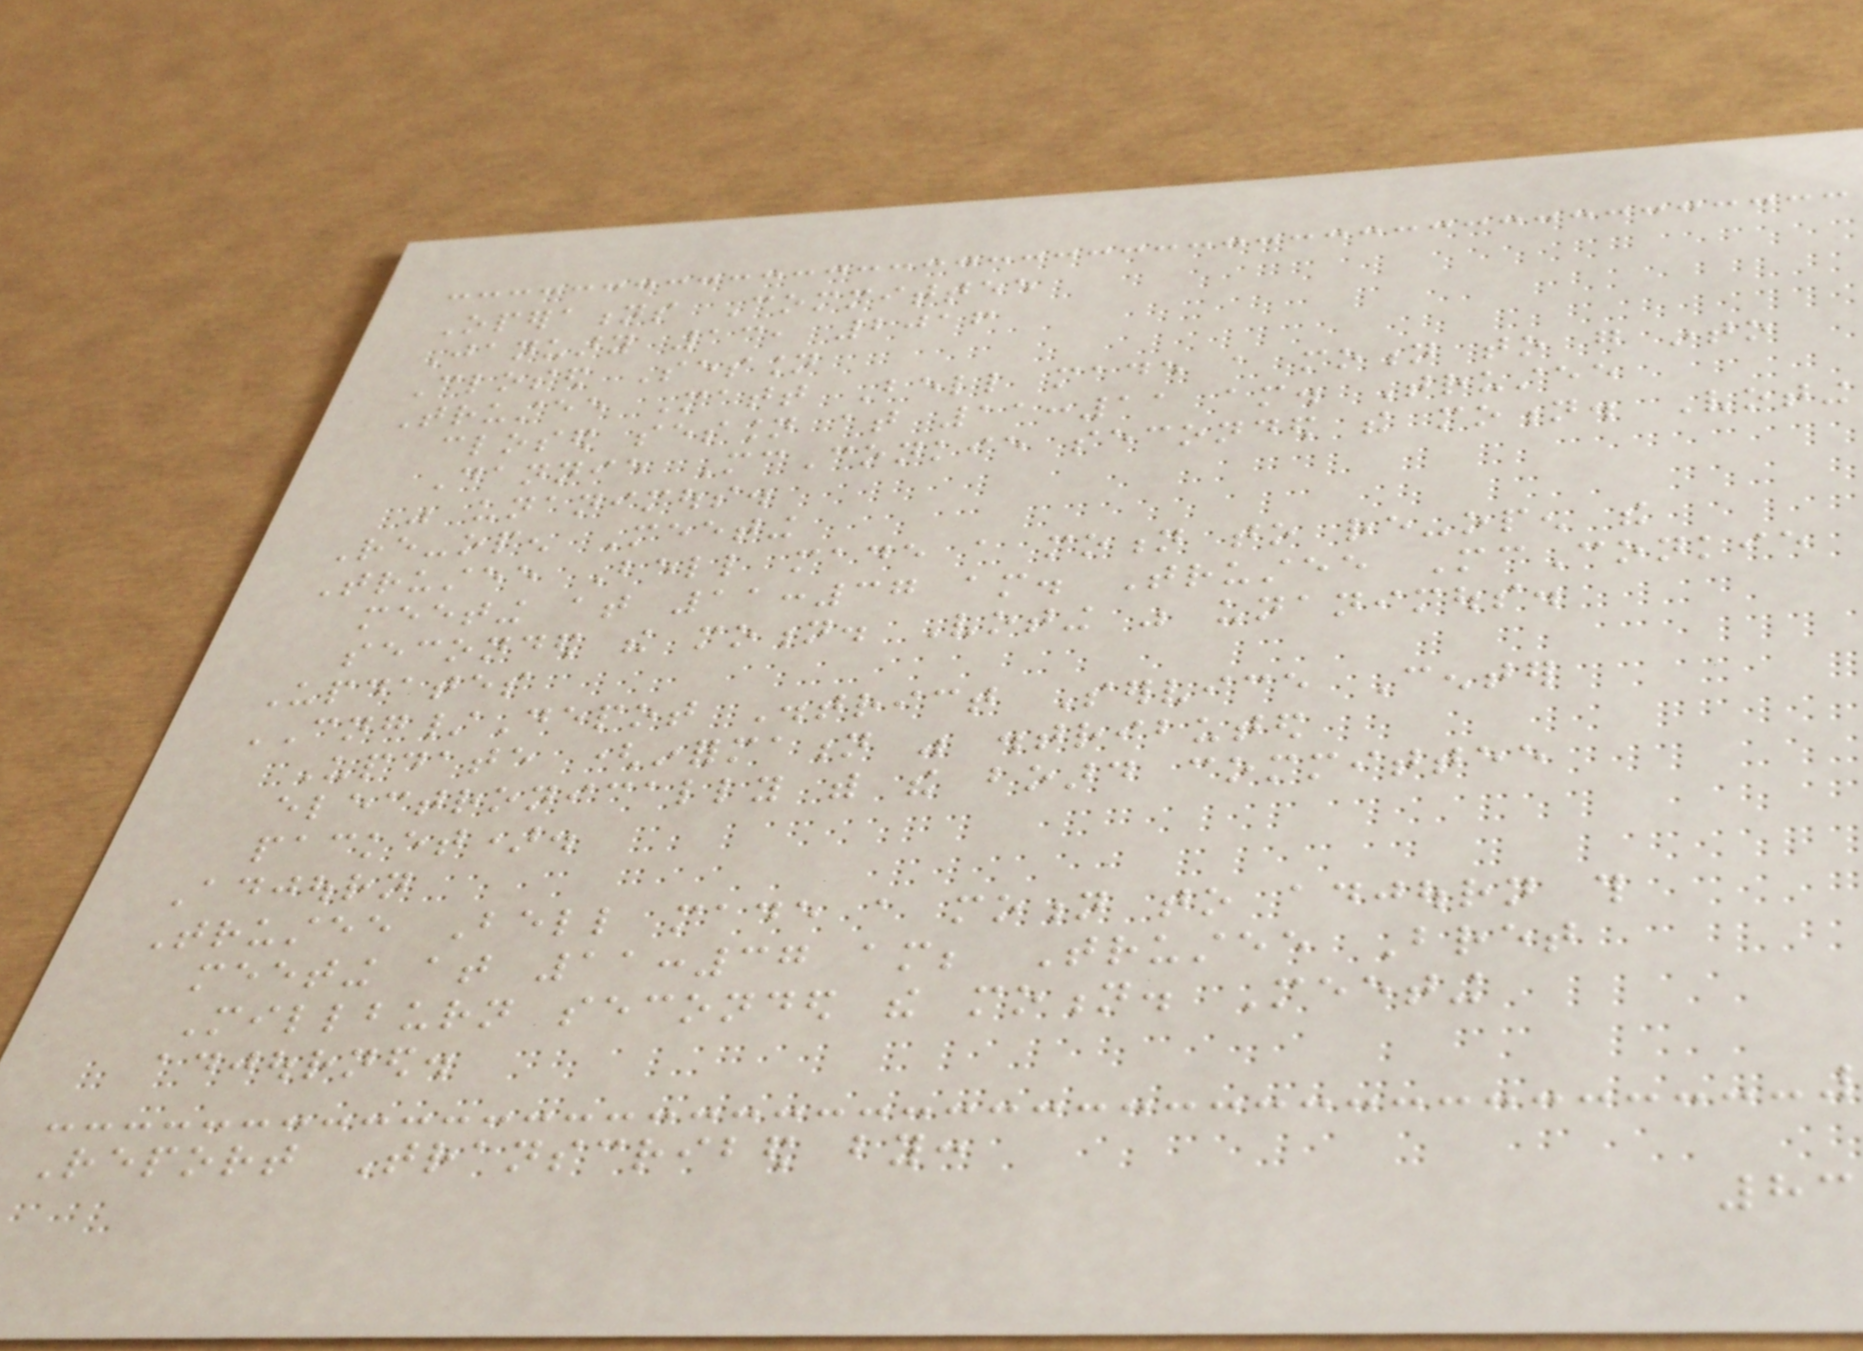Operations Committee
January 13, 2016
Closed Session
Trustee Matt Bell made a motion to go into
closed session at 11:11 am. Trustee
Dannie McConkie seconded the motion. Voting
was unanimous.
Re-open Meeting
Trustee Bell made a motion to re-open the
meeting at 11:37 am. Trustee McConkie
seconded the motion. Voting was unanimous.
Updates
CNG/Depot District Service Center
Update (information was distributed
electronically with the board committee
packet).
Adjourn
Trustee Bell made a motion to adjourn this
meeting at 11:37 am; Trustee Bret
Millburn seconded the motion. Meeting
adjourned.
Report Transcribed by:
83
